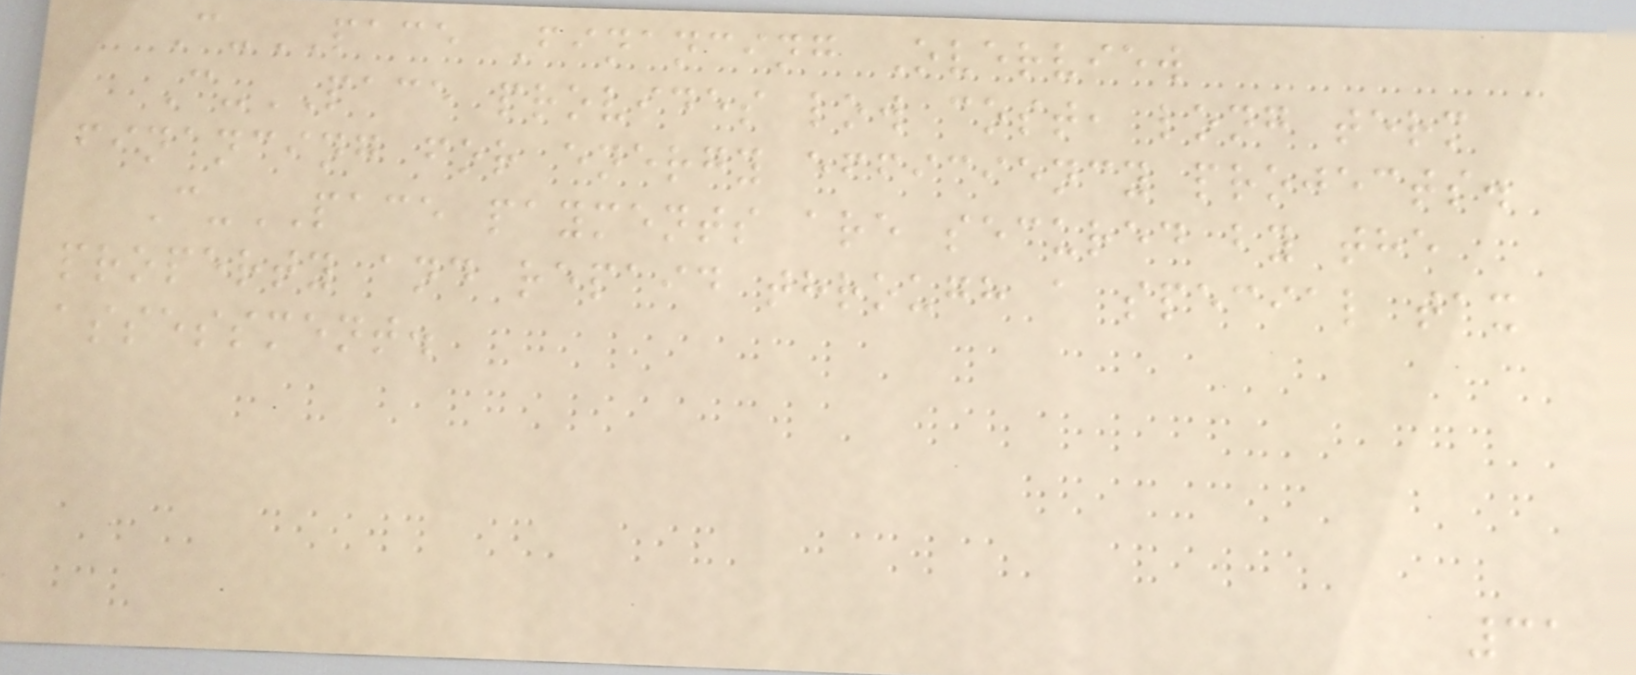C-PACE Financing Overview
C-PACE provides low cost, long term
financing for energy efficiency projects.
C-PACE payments are secured by the
property and repaid through a special tax
assessment.
31
